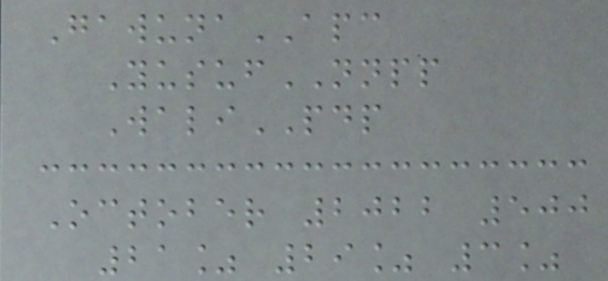GawunaAPC
YusufNNPP
WaliPDP
October 2022 500
21% 29% 3%
